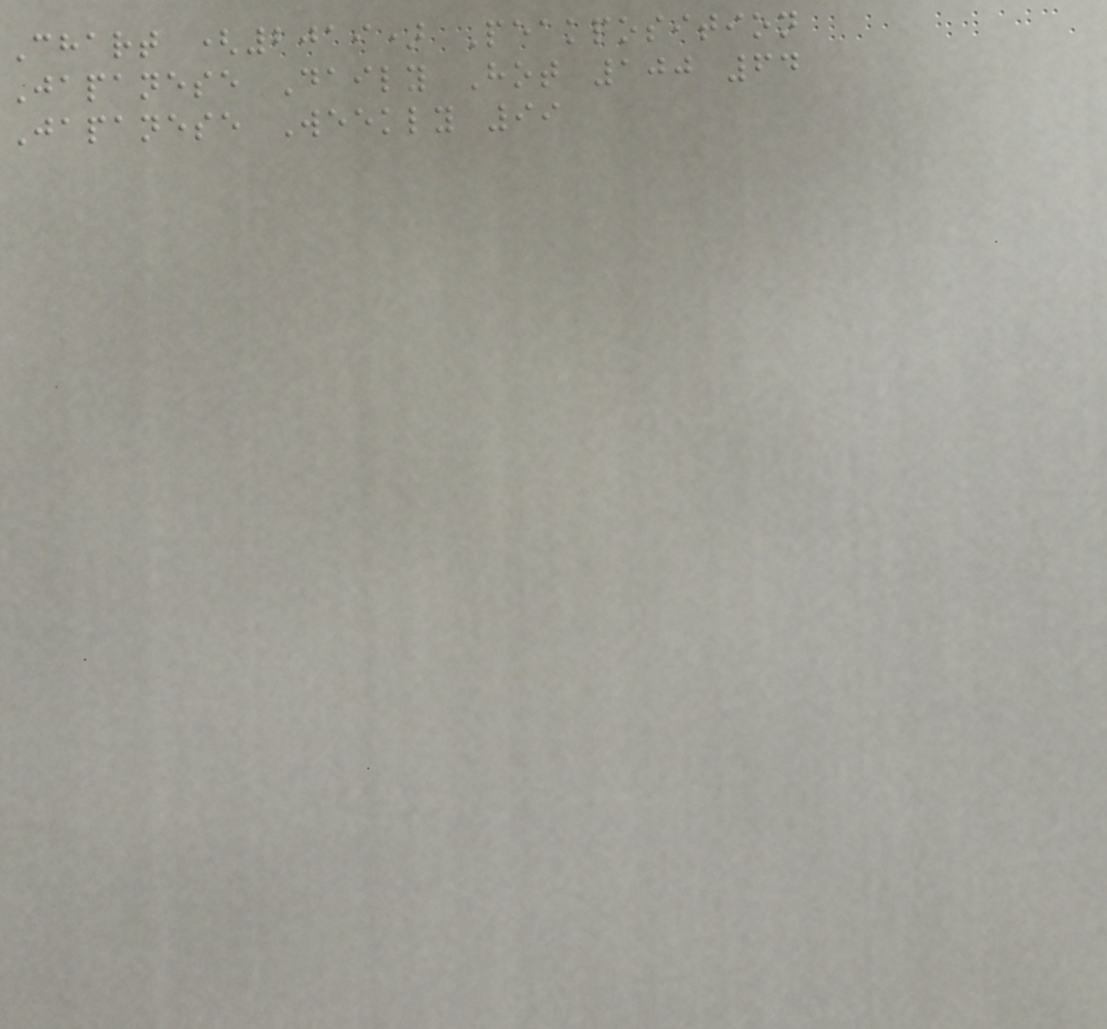Chart (2019) Peakposition
Japanese Daily Hot 100 64
Japanese Weekly 99
